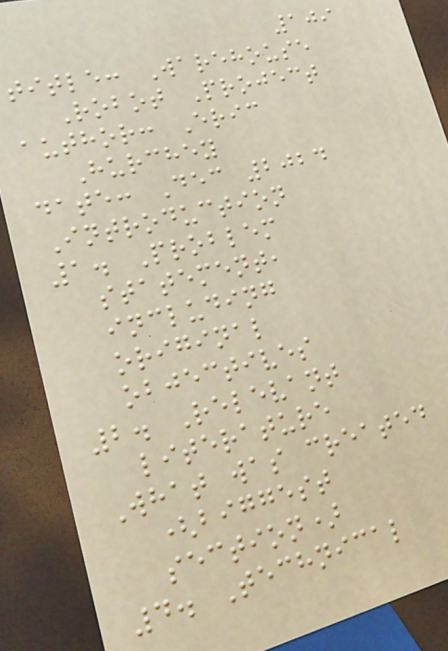109
title: Warehouse
Robot Project
author: Eric
Hurchey
date: Dec 2024
Introduction
1. Problem
statement,
including
original
objectives
2. Relevant
literature
What was created
(biggest
section)
4. Technical
